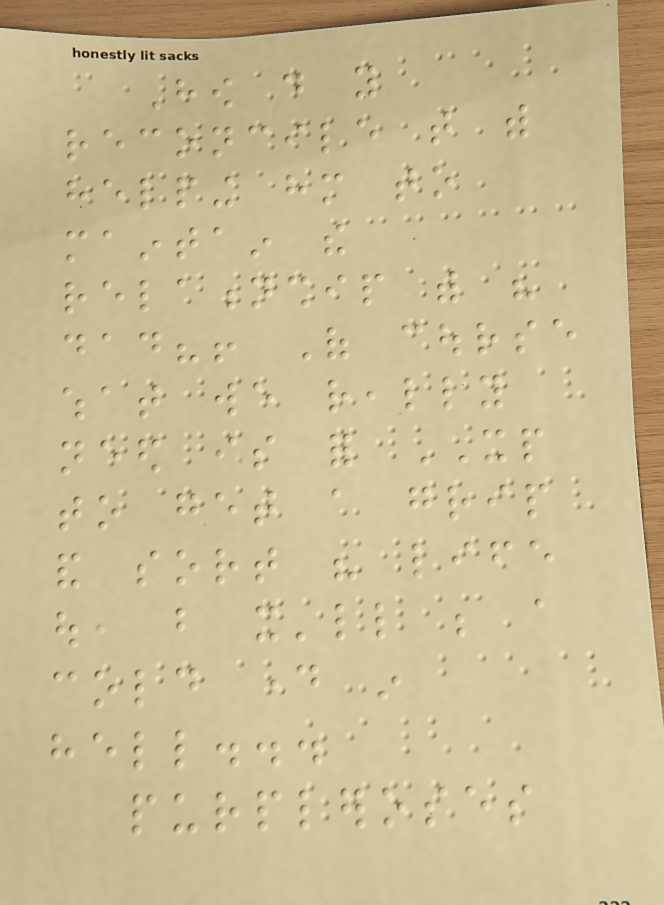How do you
reconcile that with
helping him to
maintain the
relationship with his
dad?! Of course
what we really
need is for XP
to get a grip
and sort his life
out, but it'll be a
cold day in
hell...
purpleroses
